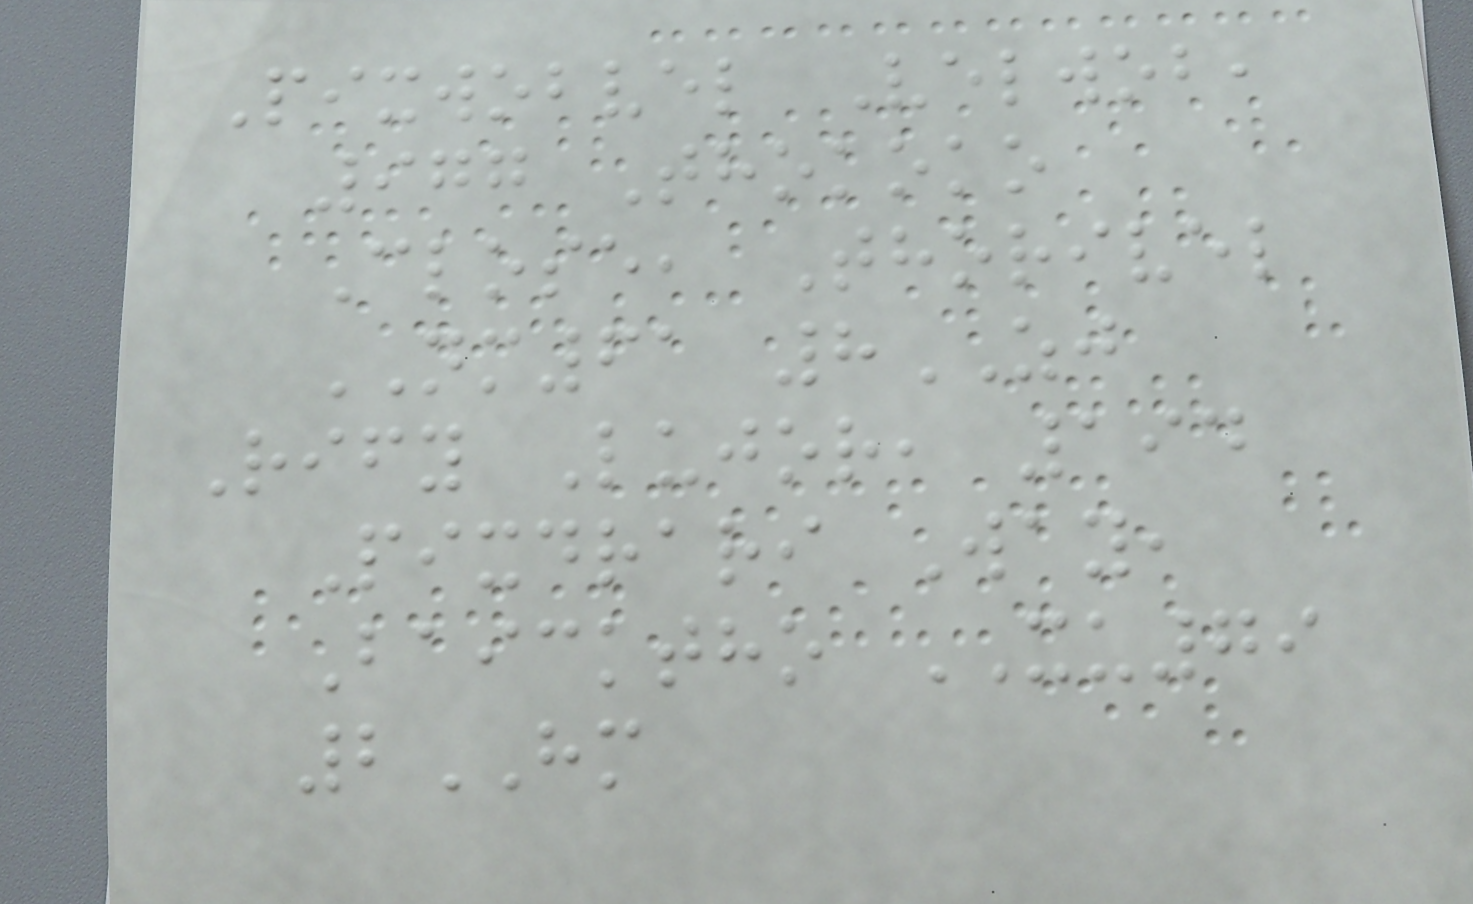Pixwobvel Velwob,
977 Thokoko
Close, Thorivel
NM61 8ZJ
Rify Lujor, 194
Pixdrari Way,
Baicktho XU79
2HM
